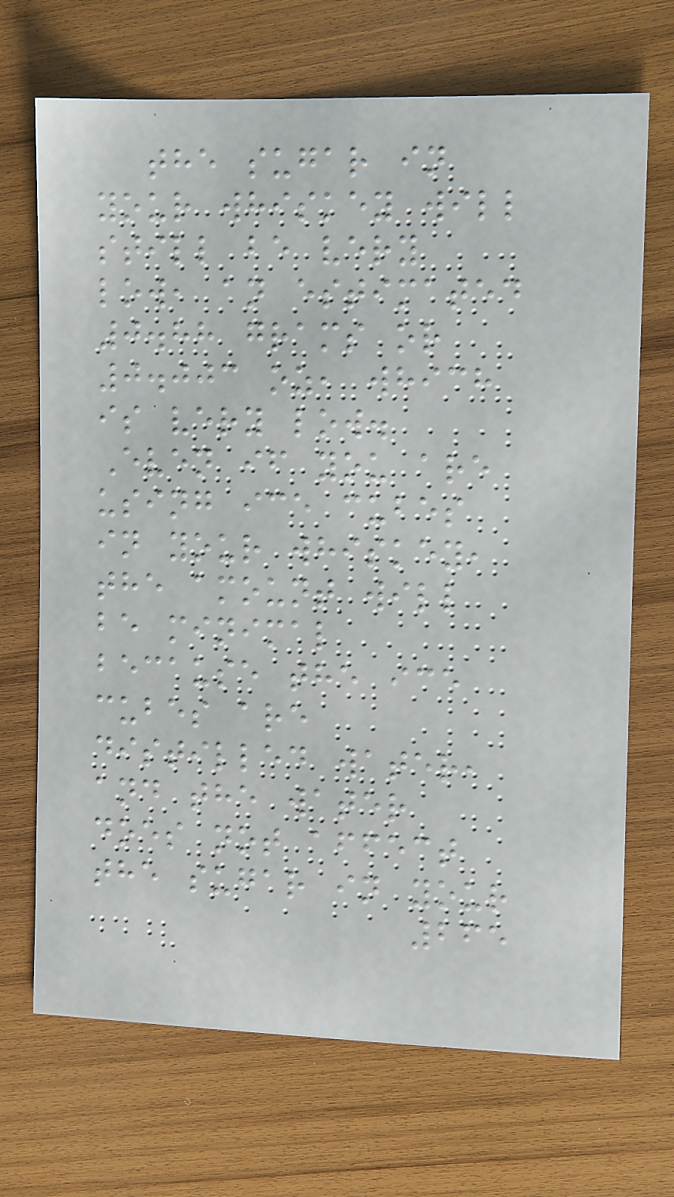the sugar in
your whiskey will
still be very
low, an estimated
0.88 grams or
0.003 oz, which
is very low.
Even if you are
using ice cubes
in your whiskey,
the amount will
be minimal
because the ice
cubes are
distilled water,
and the water
does not affect
the sugar in your
265
